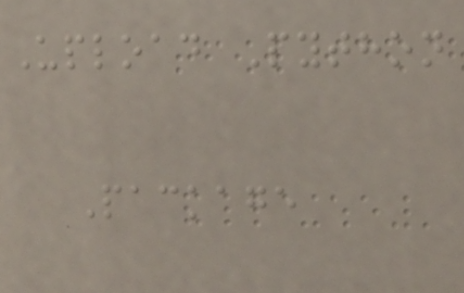Upload Python
Package
